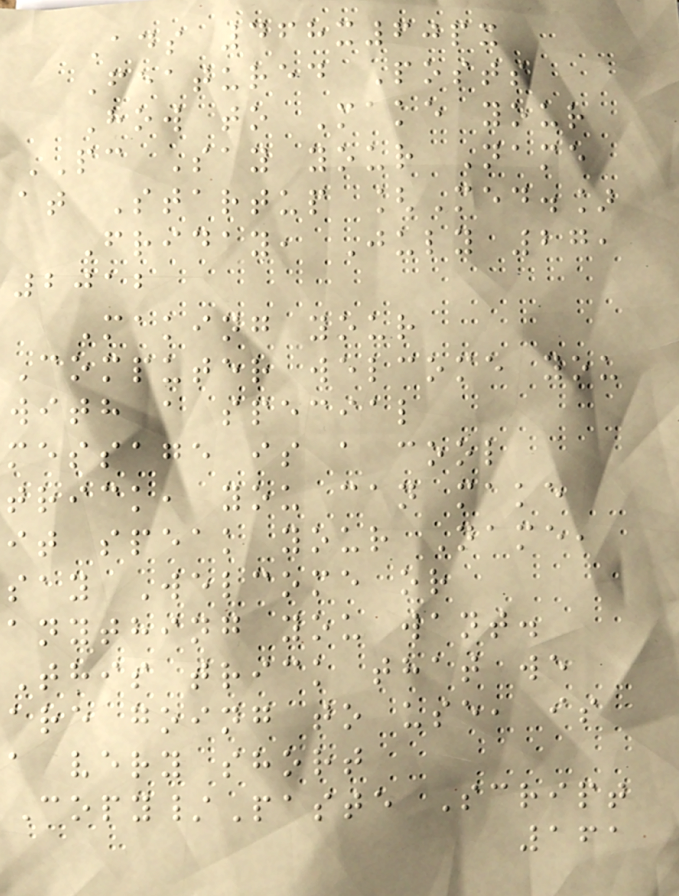Ads 468x60px
Featured Posts
How to Make your
PC Say your Name
at Startup [Med.]
Friday, July 27,
2012
Making your
Computer welcome you
with a special
message is a cool
trick, you can make
it speak your Name,
say Welcome or
anything you want.
This trick that we
are going to use, is
a very short
Copy/Paste Script
161
